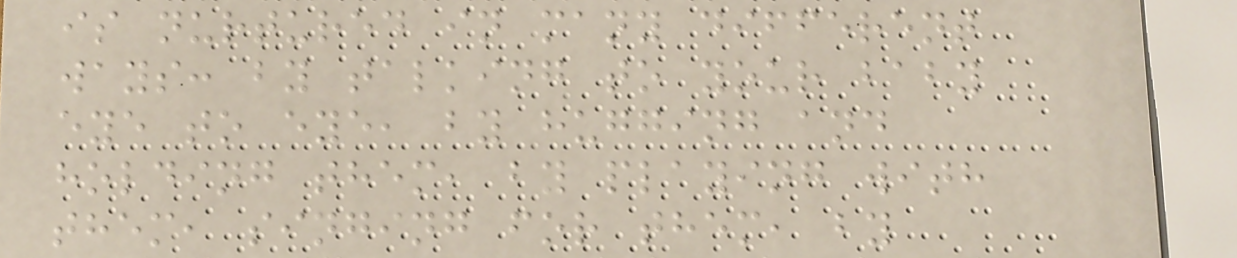is nurtured in many different
ways: by talking to your baby
eye to eye, by hugging and
holding them, by playing with
them, singing for them, by
